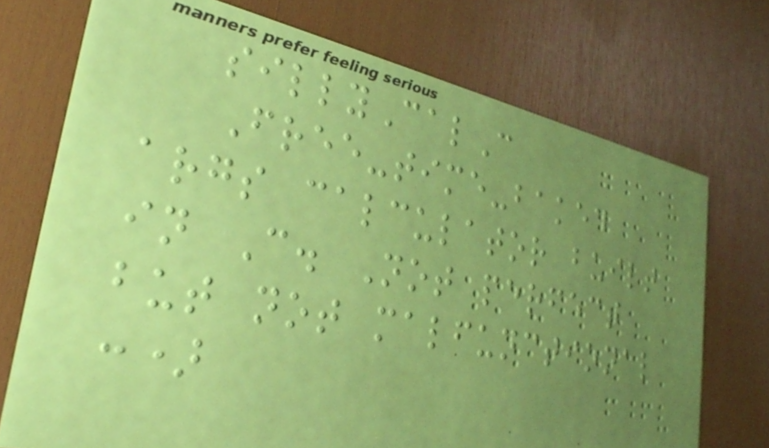sillyCalC
Free-time-baked
args calculator built
in C. Not perfect
but not malfunctional
:)
